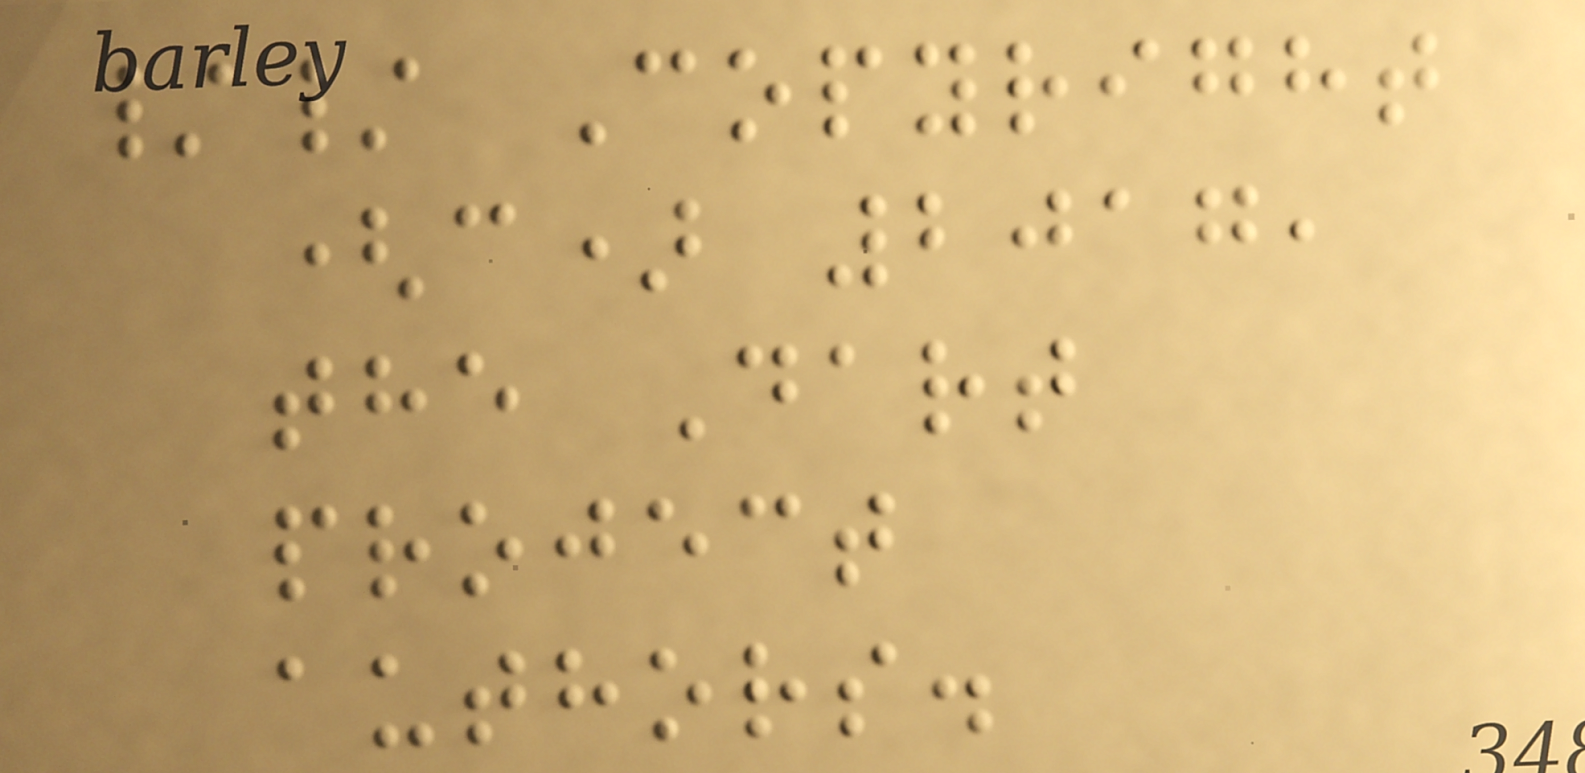// Copyright
(c) 2017,
the Dart
project
authors.
